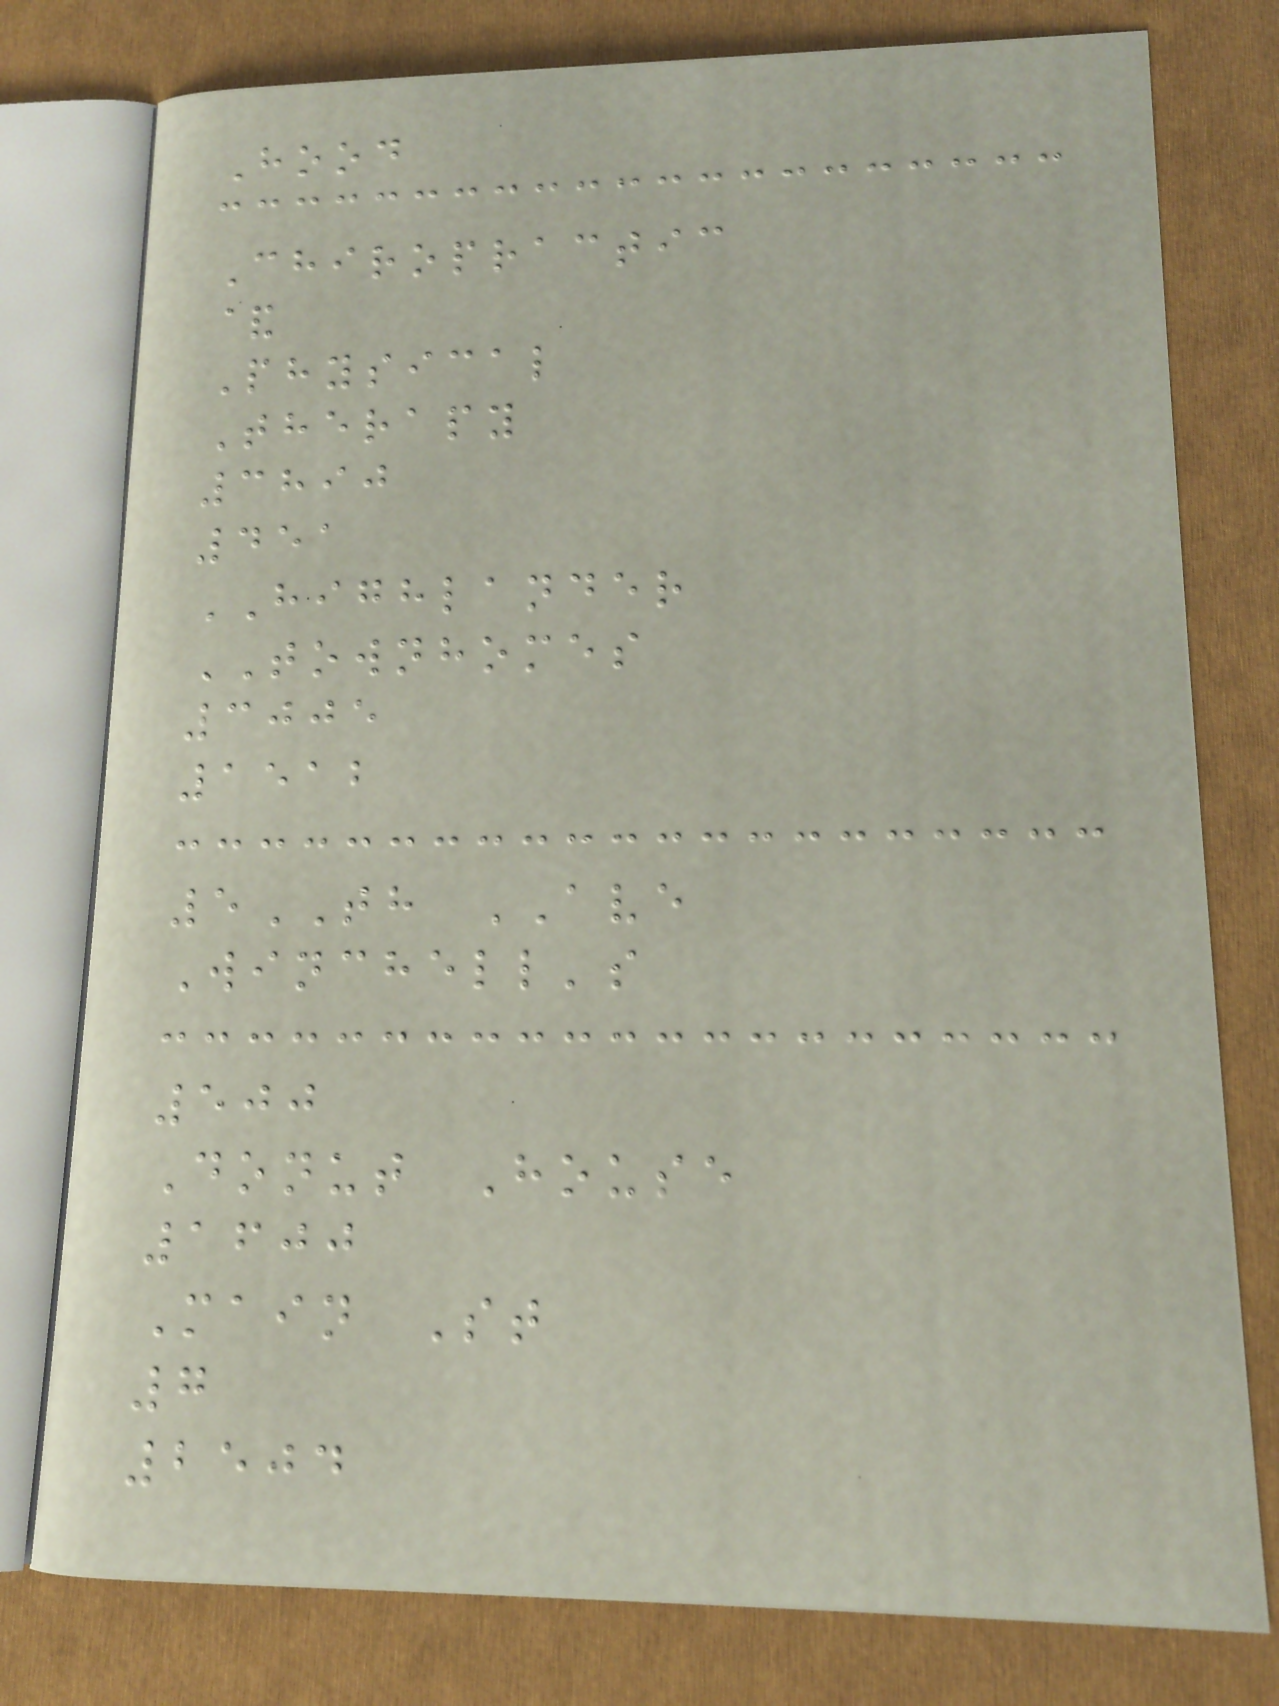Hood
Chiropractic
&
Physical
Therapy
3890
451
HIGHLANDER
TOWNHOMES
3005
1512
5TH AVE
Winchell's
500
Donut House
1600
Main St
7
2504
